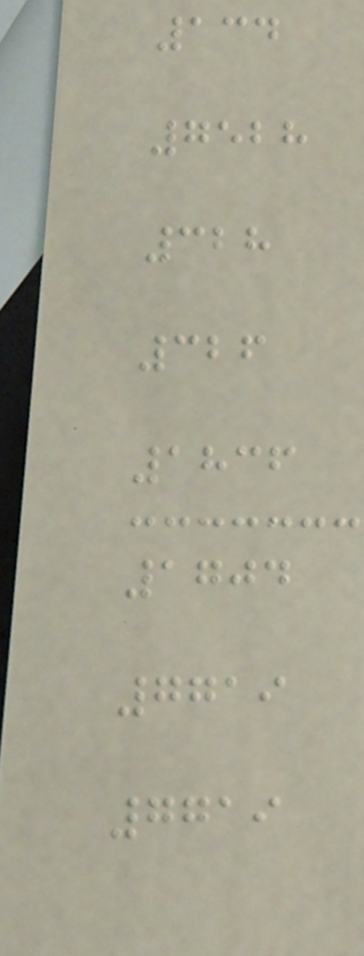134
7528
328
326
1836
1704
7719
7719
